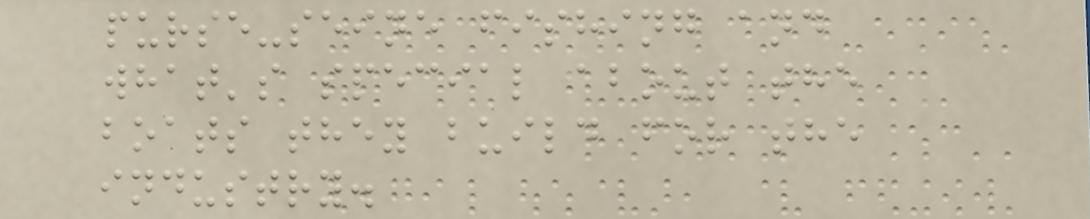purse-seine fishing and
what's special about the
boats they build for the
industry.
